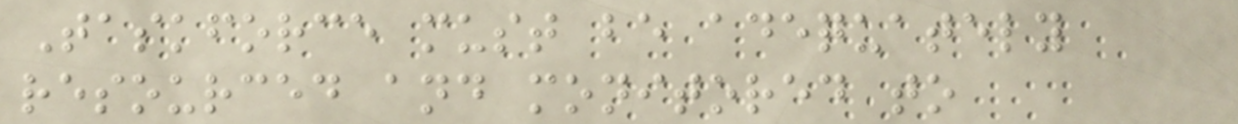Taskforce must be adequately
resourced and monitored to
